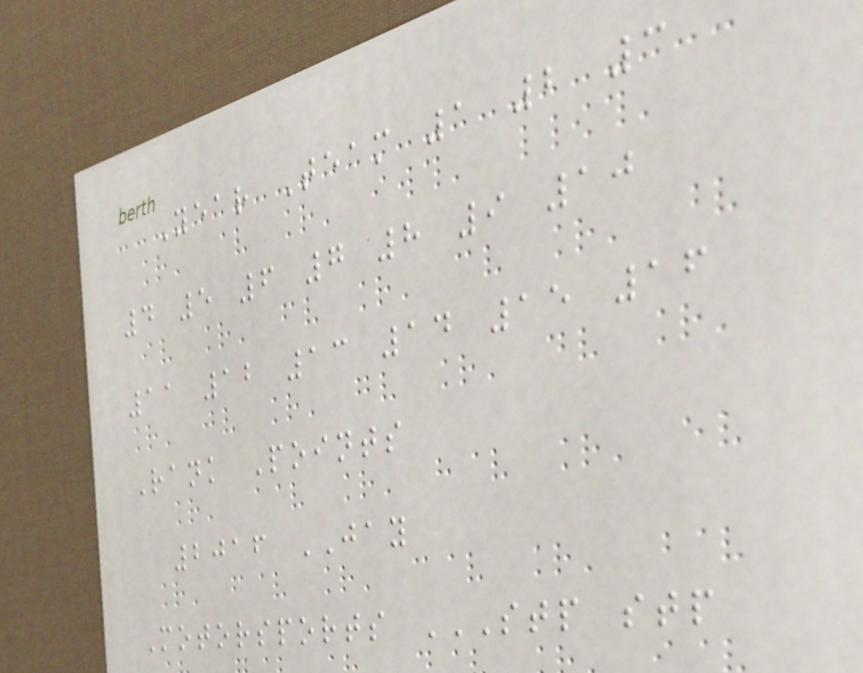Year Team 1 2 3
4 5 6 7 8 9 10
11 12 13 14 15 16
Rank Points
2016 JAY
Motorsports STP STP
